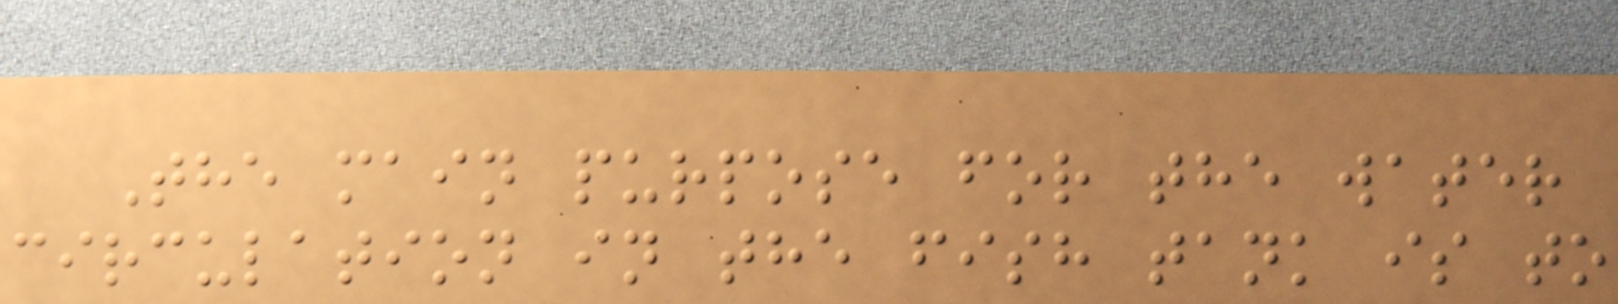The main purpose for the water
circulation in the fish tank is to
